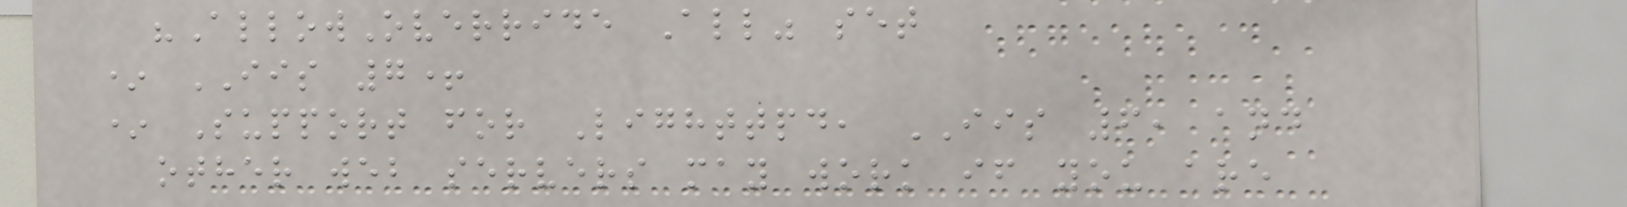"AllowOverride All" set
* IIS 7+
* Support for Lighttpd, IIS 6, and
other web servers may work if you are
